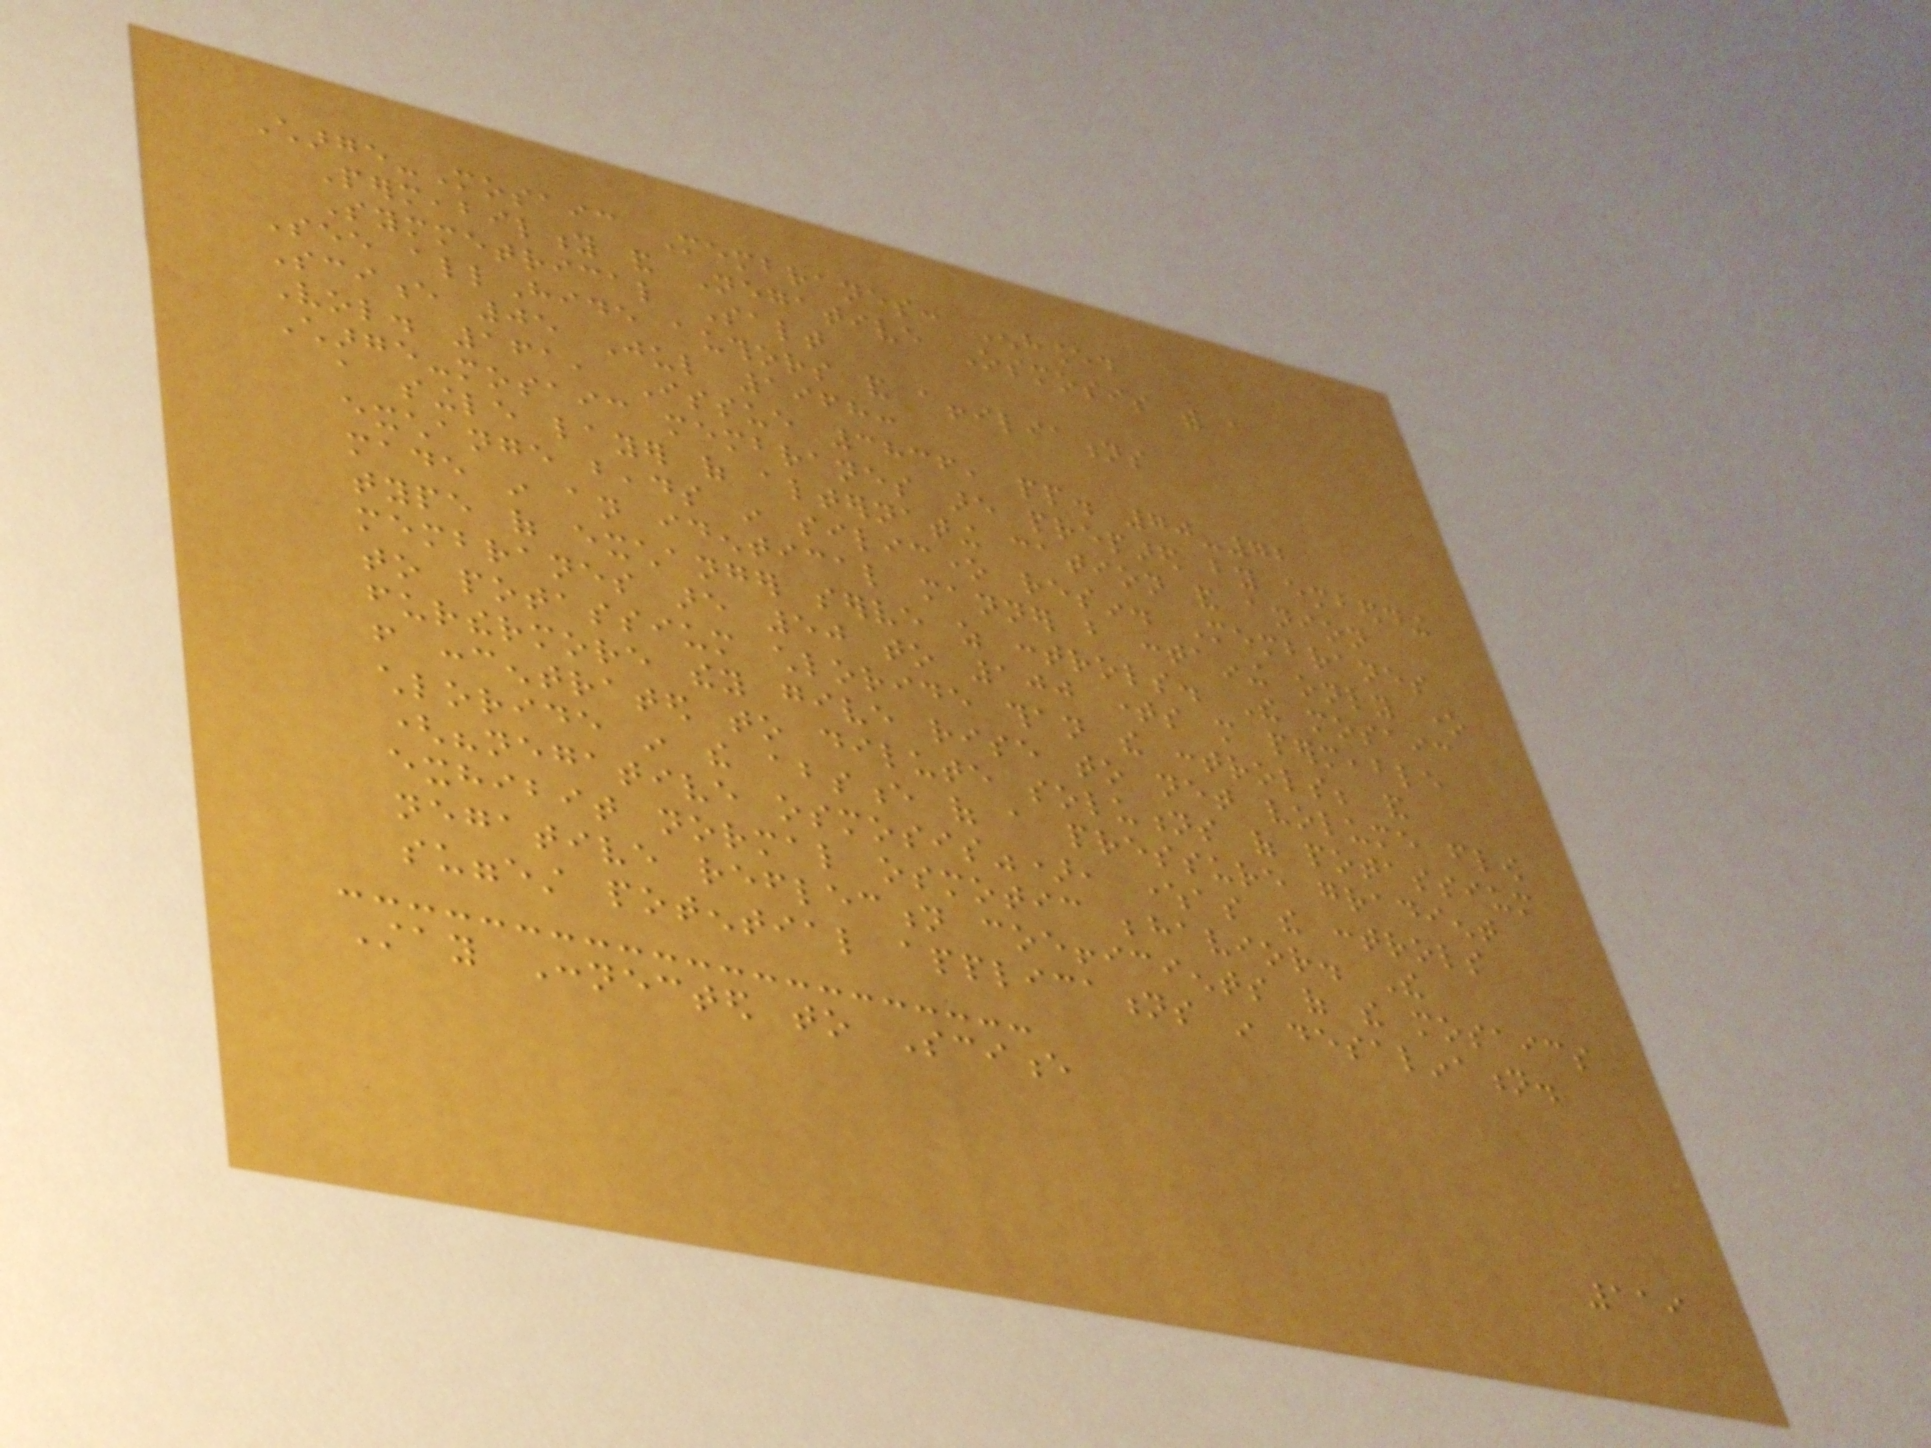Charge-Mosaic Membranes: Enhanced
Permeability and Negative Osmosis with a
Symmetrical Salt
See allHide authors and affiliations
Science 05 Jul 1968:
Vol. 161, Issue 3836, pp. 70-72
Charge-mosaic membranes are prepared by embedding
a single layer of alternating cation and anion
exchange beads in silicone resin. Membranes
made in an identical manner but containing only one
type of exchanger serve as controls. The mosaic
membranes are 50 to 100 times more permeable
to potassium chloride than the controls; and
furthermore they give rise to net volume flow
from concentrated to dilute solutions of potassium
chloride in the absence of a pressure gradient
("negative osmosis"), whereas the controls
exhibit normal osmotic behavior. The
negative reflection coefficients of the mosaics
suggest potential applications in desalination.
Stay Connected to Science
119
